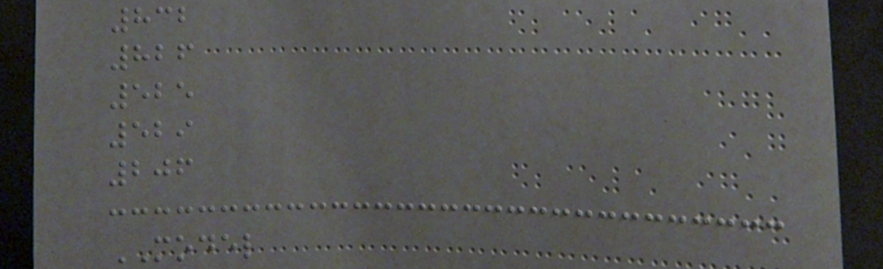832
826
525
529
206
MODEL
